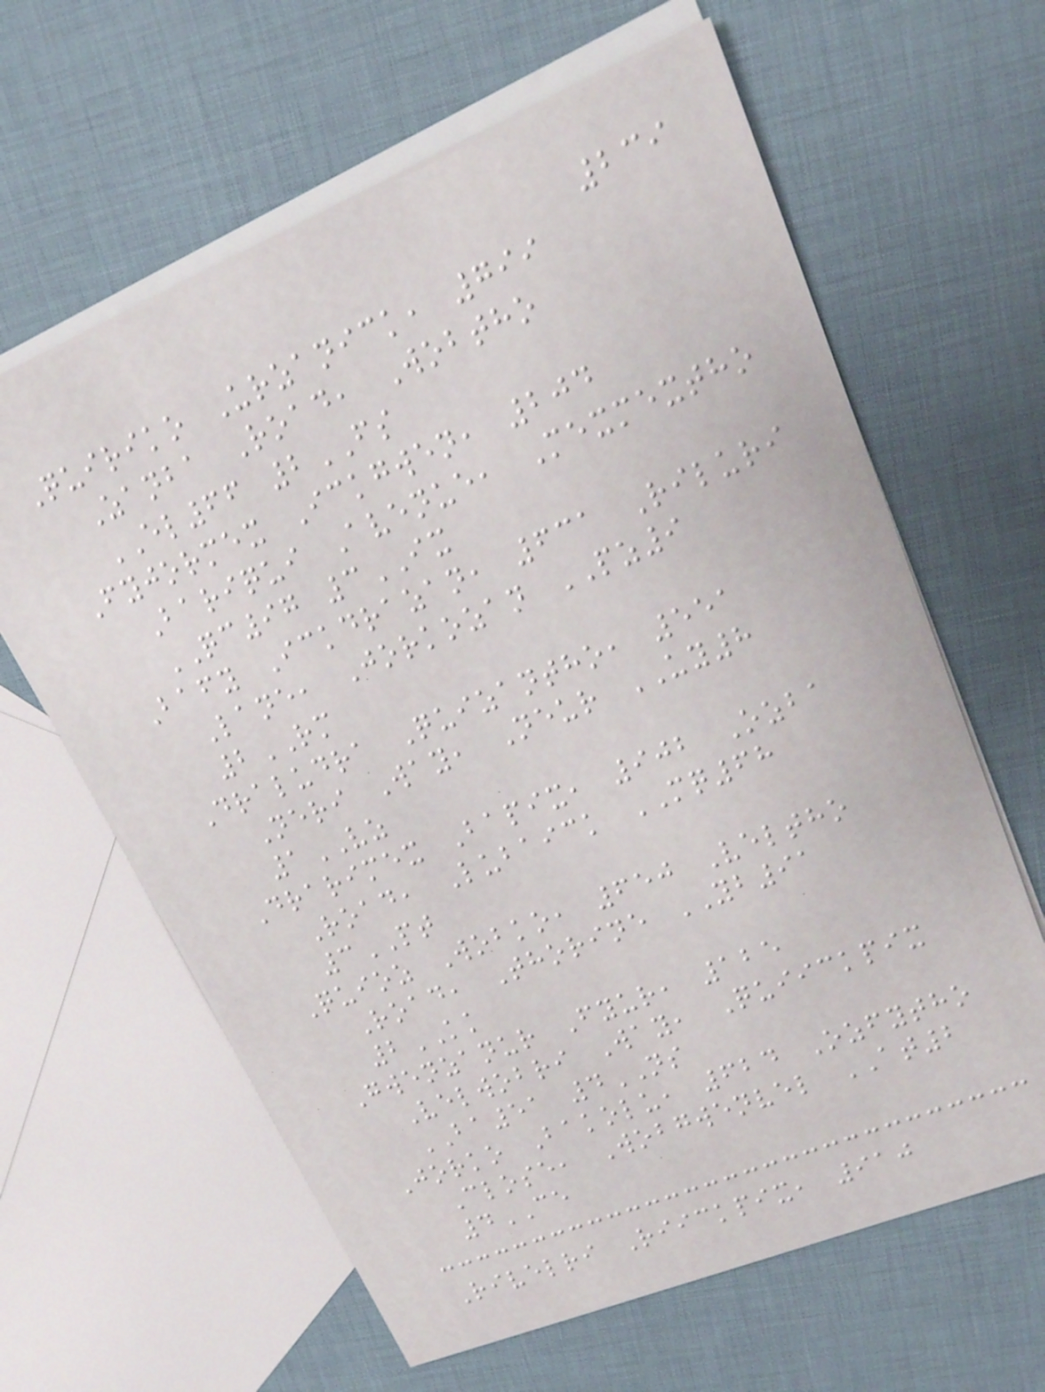239
Quiriko Urzanick, 799
Zanba Road, Wobtho
EL66 2FS
Fyjormex Ickgwen, 204
Bariqui Avenue, Mexmextho
QC97 3IX
Bafy Ickdrazan, 631 Riluri
Lane, Jorkozan PZ9
2RM
Draludra Quizantho, 551
Neri Way, Neur UY8
1VZ
Drarimex Bapix, 902 Ozba
Road, Lubaick MQ68
3PT
Quioz Wobko, 650 Veltho
Road, Thorine YB91
2KK
Gwenzanur Fyur, 125
Velwobri Way, Quiickpix
BA51 4NS
Jorko Bakolu, 624 Ozfytho
Close, Wobgwenvel AT2
4CE
Rivelri Riickpix, 910
